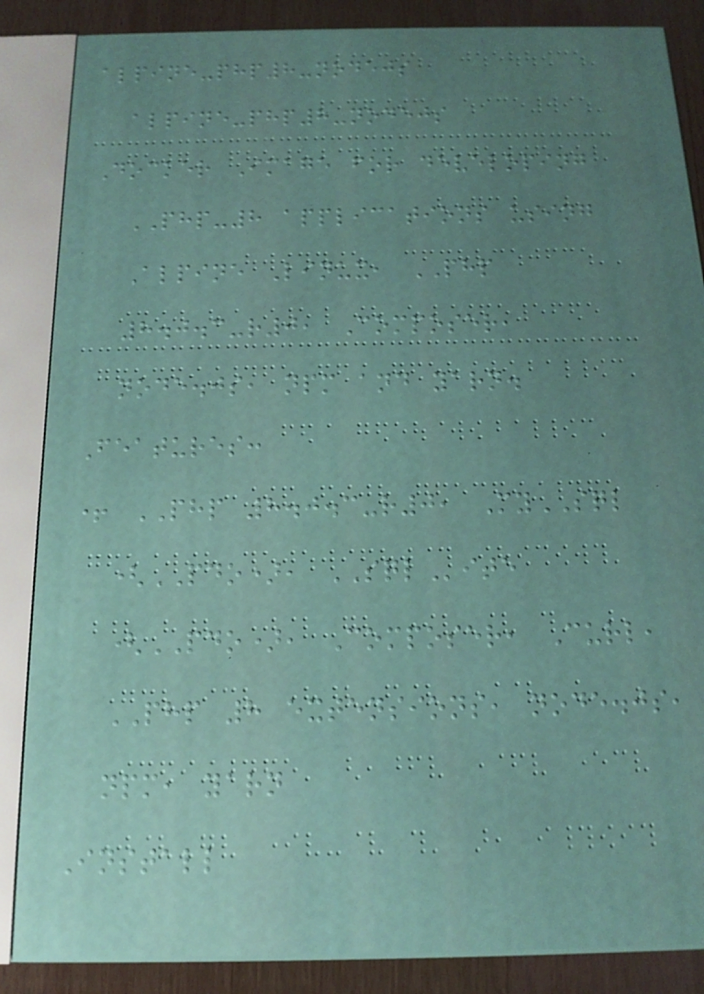alpine-php8-nodejs
alpine-php8-nodejs
Docker Image for developing
PHP-8 applications using
Alpine Linux, PHP
8.0.3-r0, Composer,
node.js, npm and yarn.
Features:
+ PHP 8.0.3-r0, MySQL
(PDO), SQLite
(PDO), Composer, Curl,
PHP 8 extensions, node.js,
npm, yarn
Install
